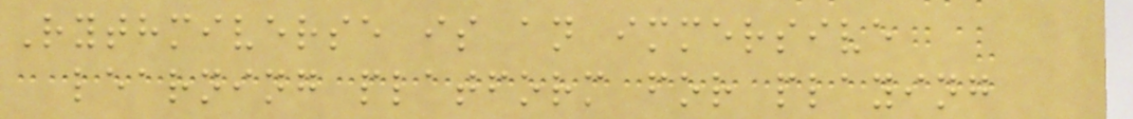Rythmiverse is an immersive
learning platform for playing
